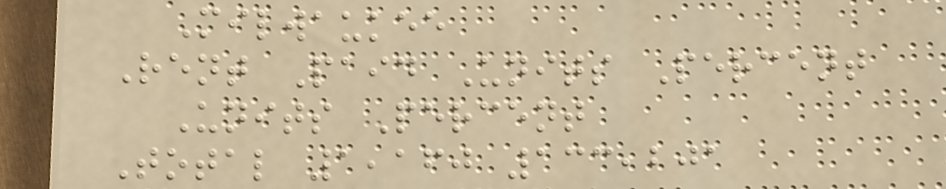Milwaukee
Rent Paid Units Percent
Units Percent
Total 1,160 133,201
